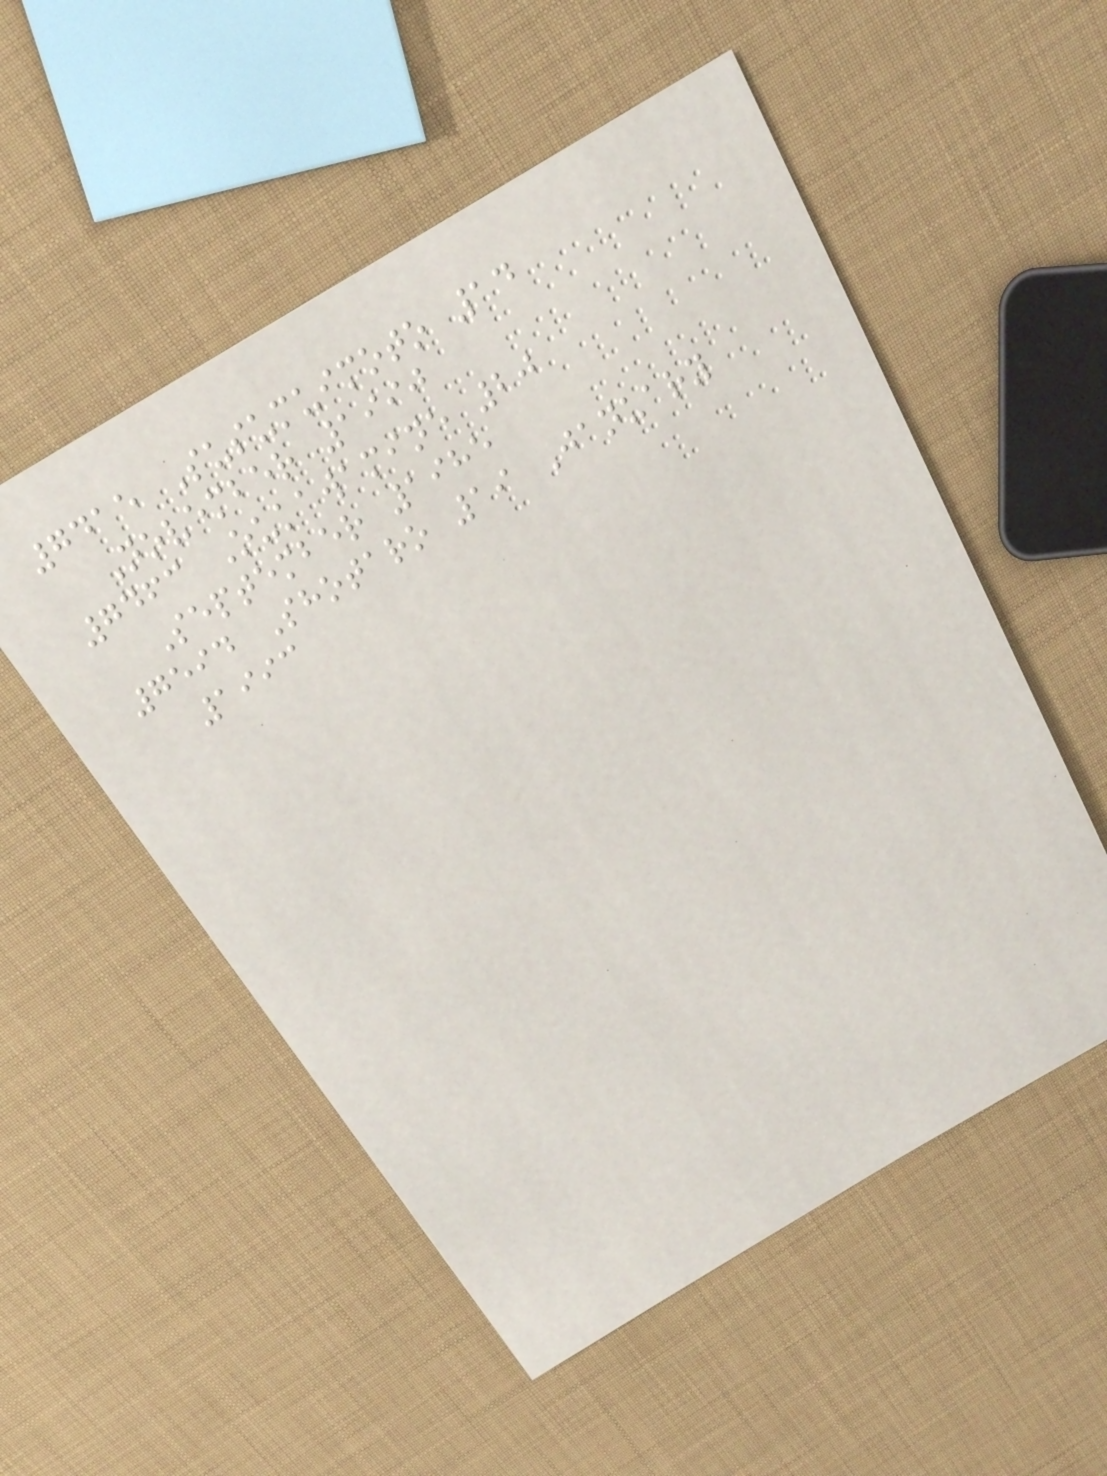7415 Susumuimoto 14
November 1990
7463 Oukawamine 20
September 1985
7594 Shotaro 19 January
1993
